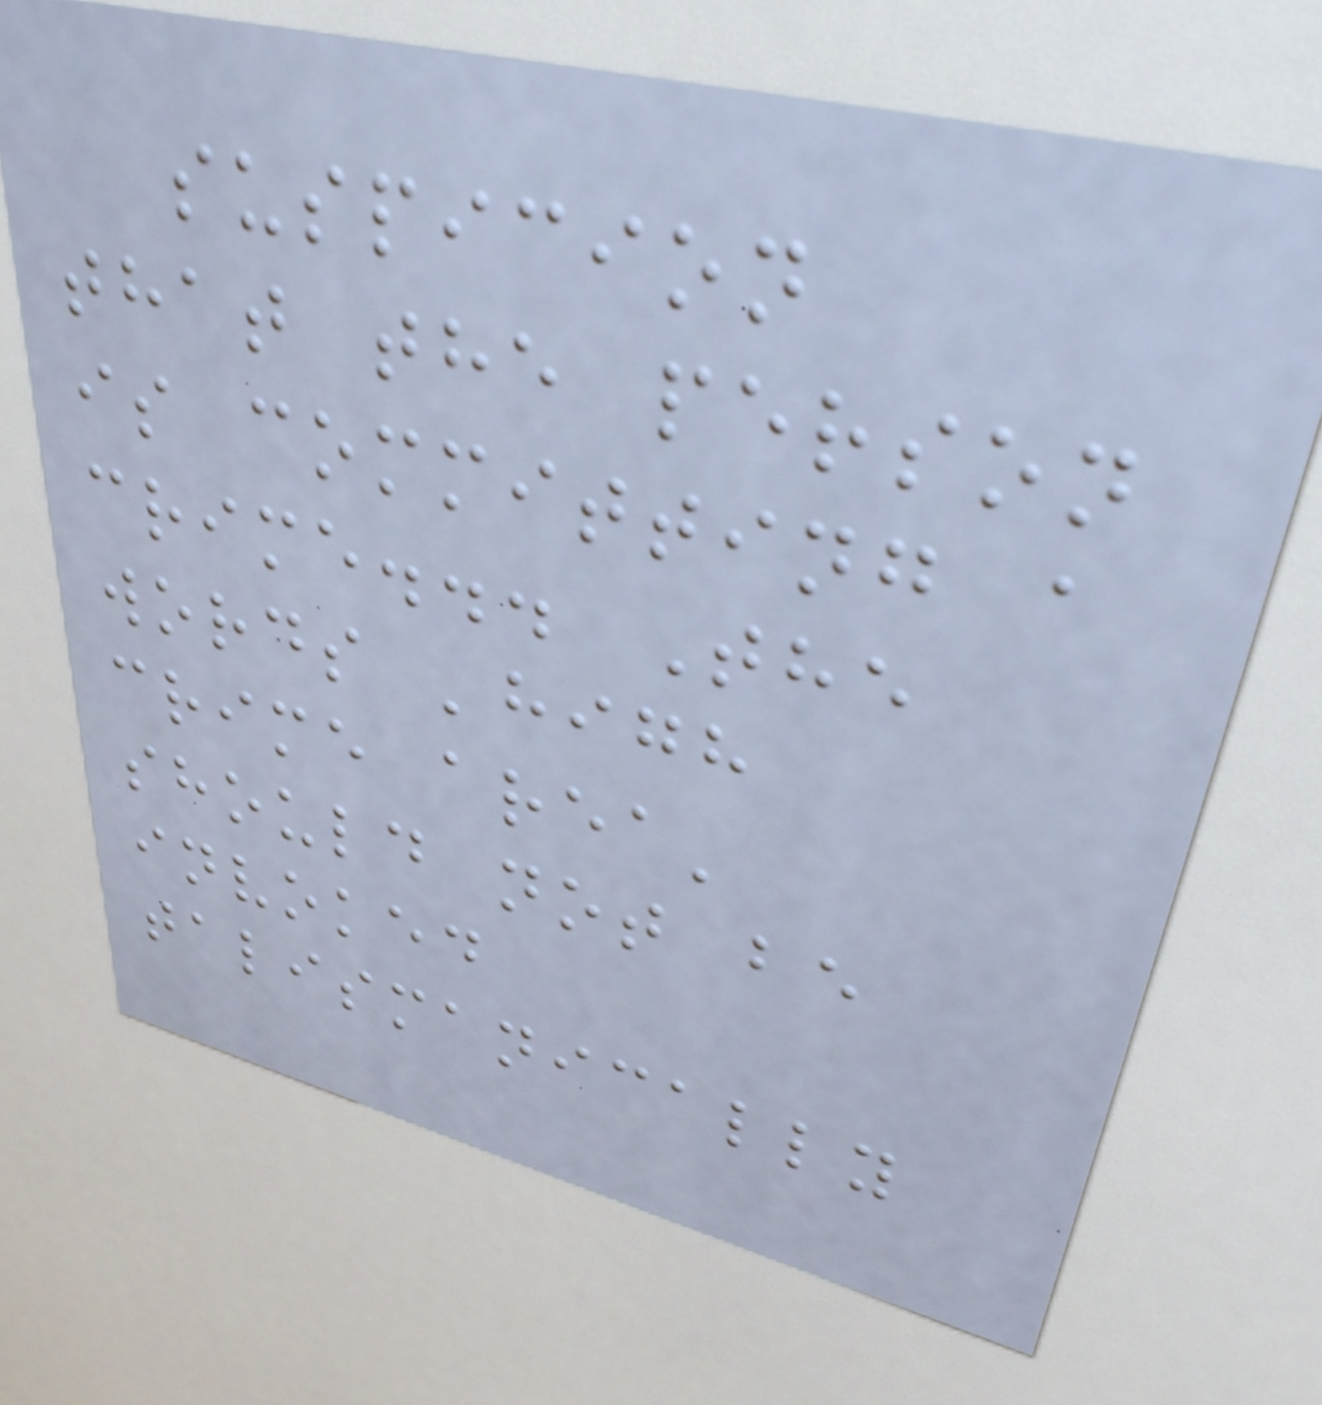suspicion
that the person
is committing a
crime... The
words 'high
crime area'
should not be
invoked
talismanically
